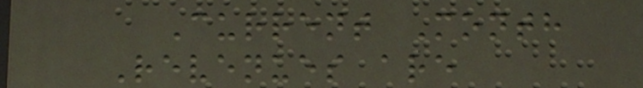Current Month
Revenues are
